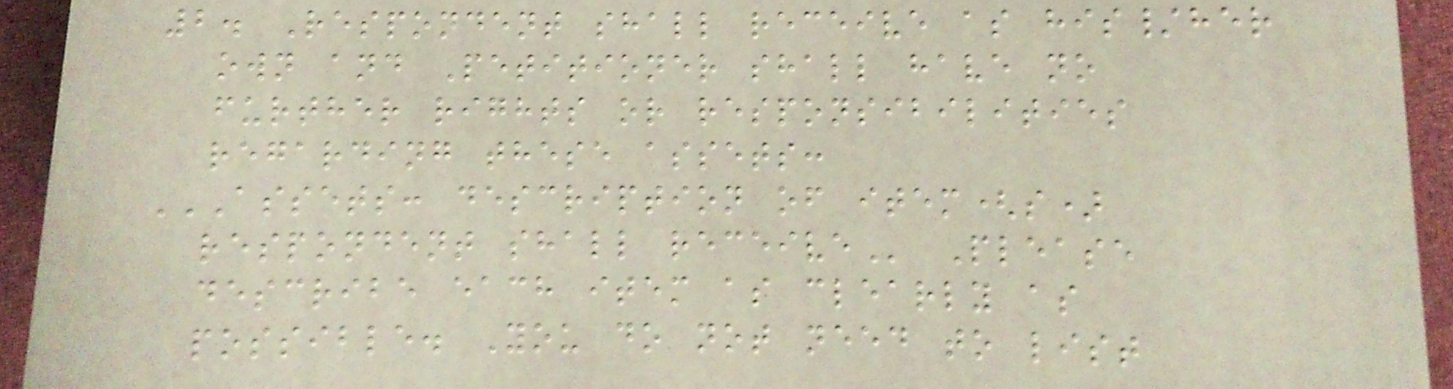2. Respondent shall receive as his/her
own and Petitioner shall have no
further rights or responsibilities
regarding these assets:
ASSETS: DESCRIPTION OF ITEM(S)
RESPONDENT SHALL RECEIVE Please
describe each item as clearly as
possible. You do not need to list
